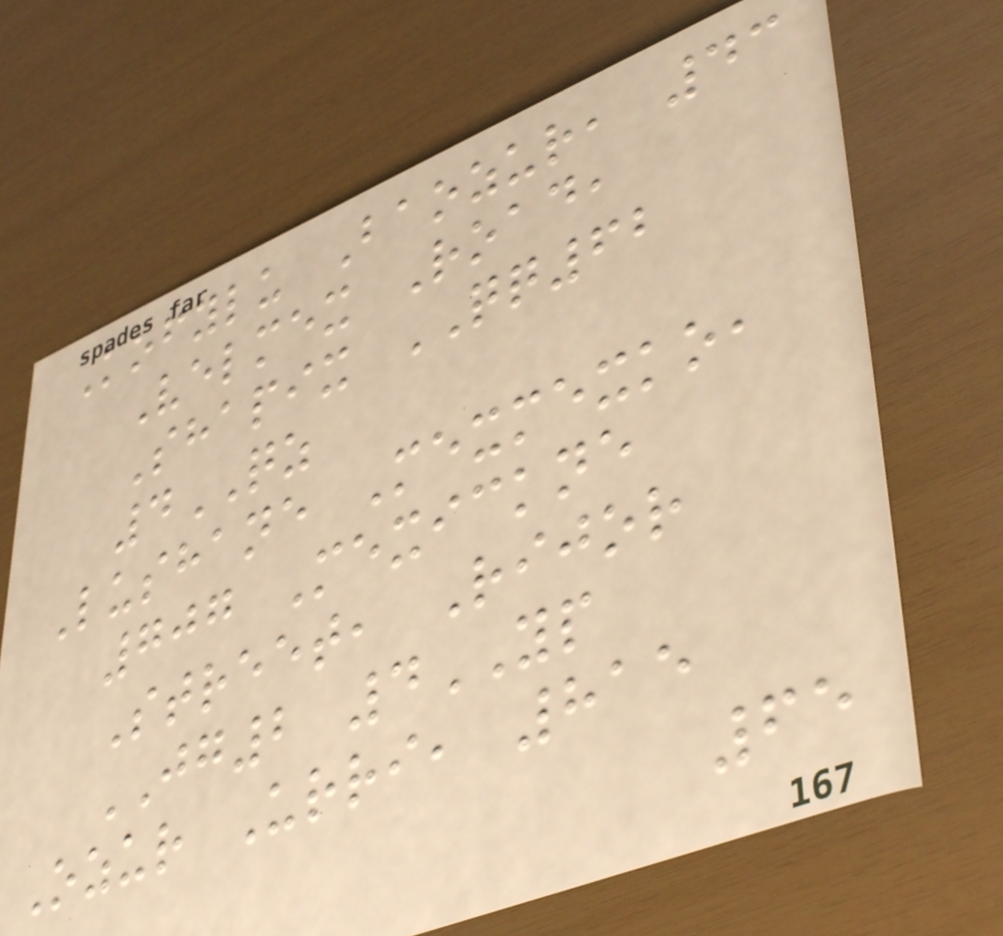Kofylu Baozur, 43
Velmex Road,
Shapix QQ62
4QZ
Lushane Mexmexko,
707 Mexickne
Street, Rijor
JG2 4YP
Ozur Urri, 815
65
